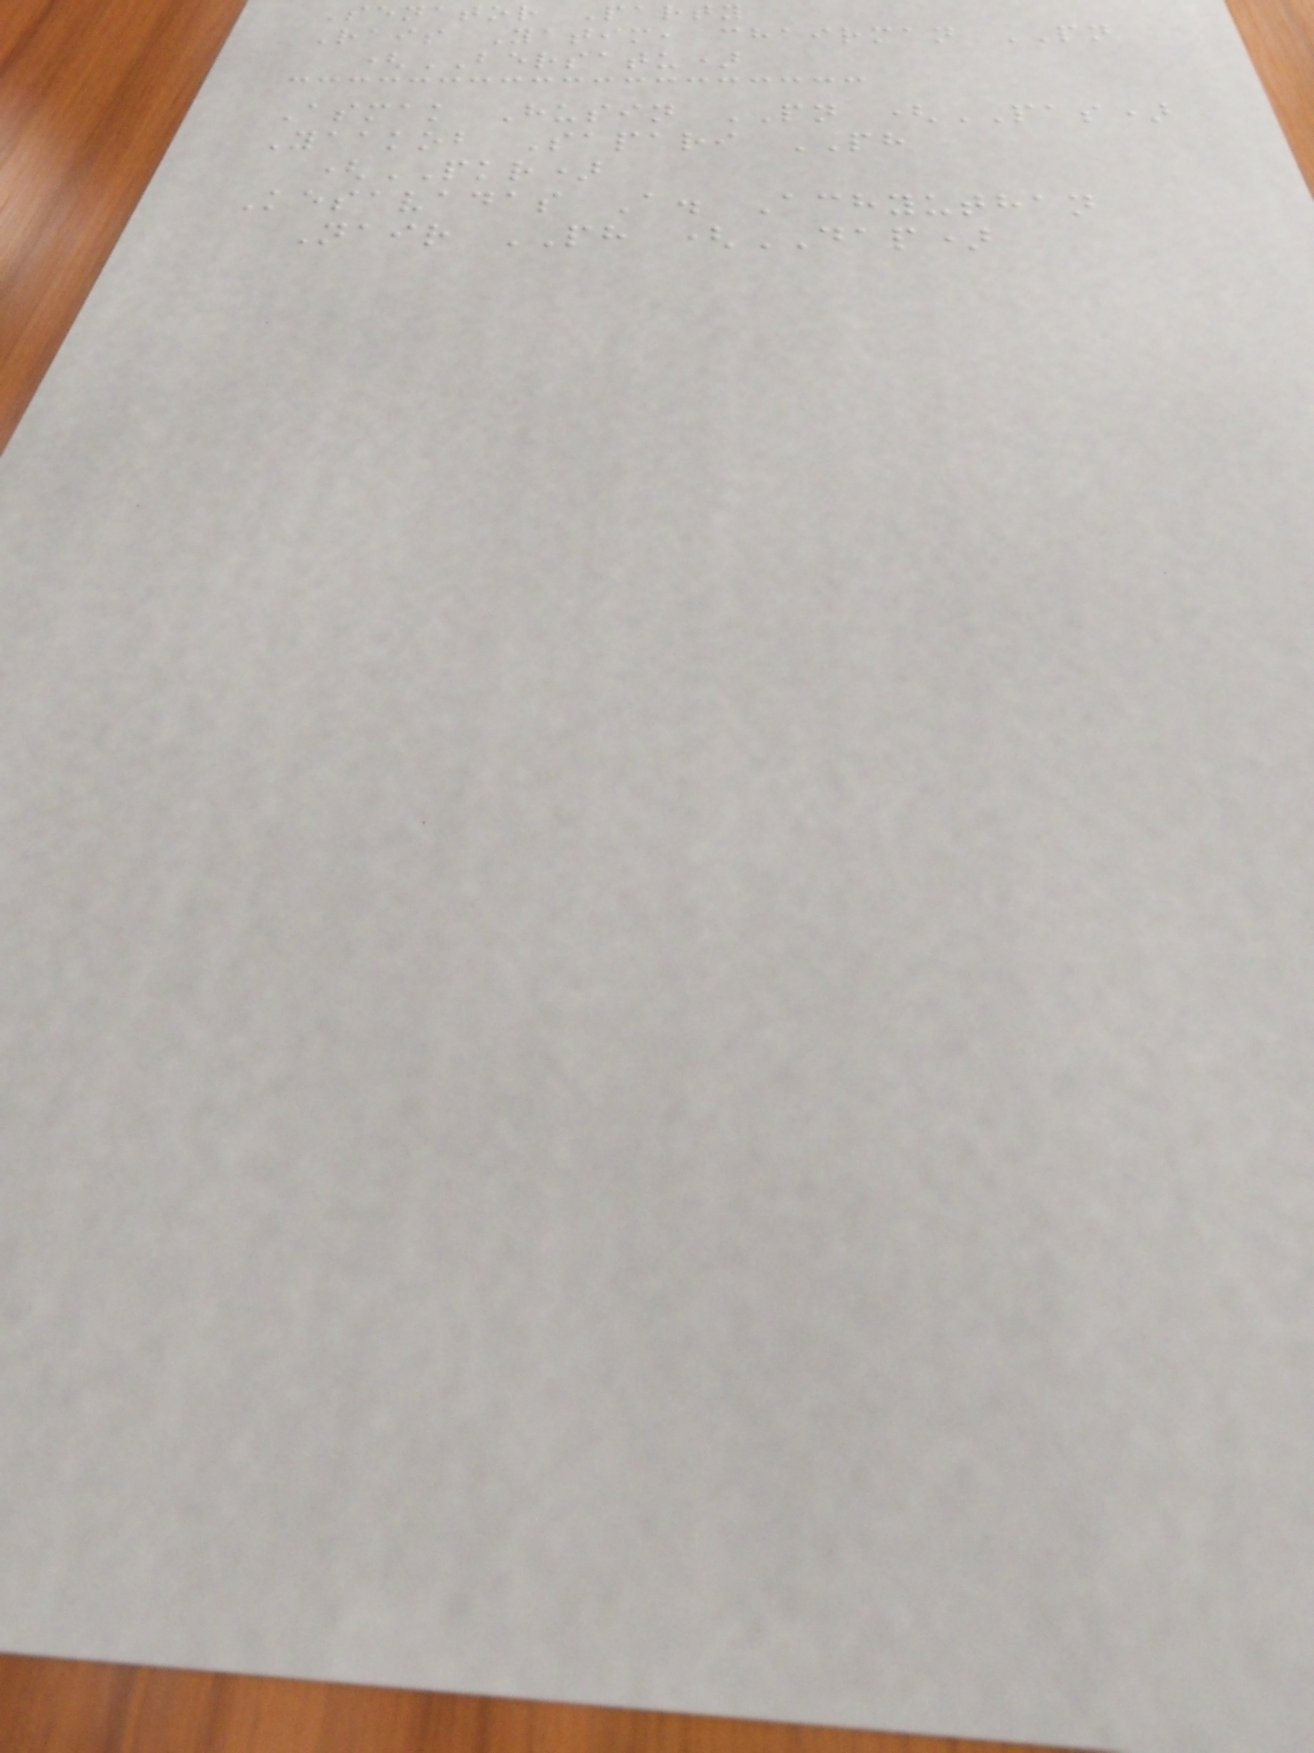Senator Party
Rais Yatim, chairman PN
(BERSATU)
Asmak Husin PN (PAS)
Yaakob Sapari PH
(PKR)
Kesavadas A. Achyuthan
Nair PH (DAP)
